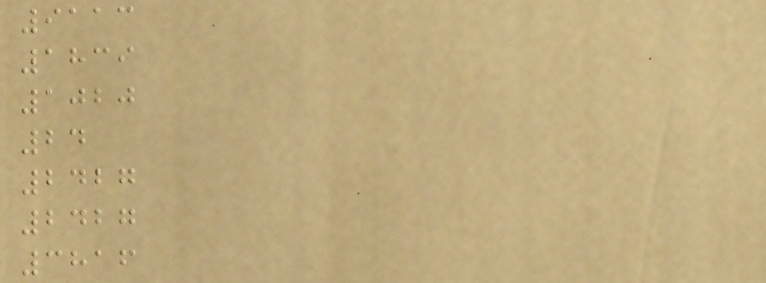9113
1839
1020
24
2427
2427
3816
